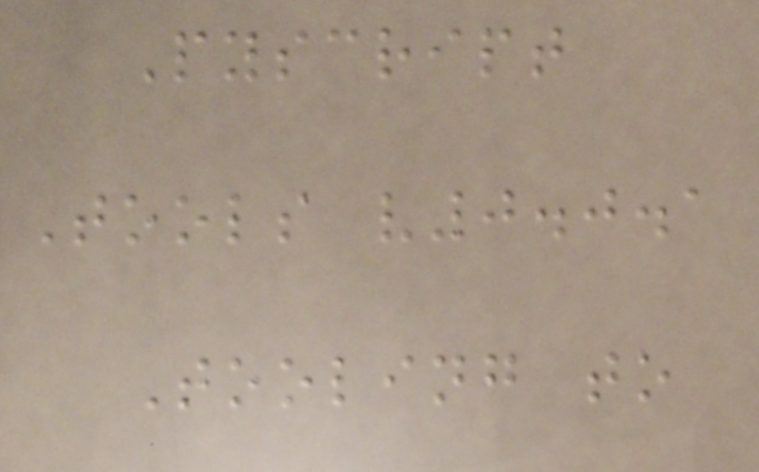Pyscript
Tools v0.0.1
Tooling to
